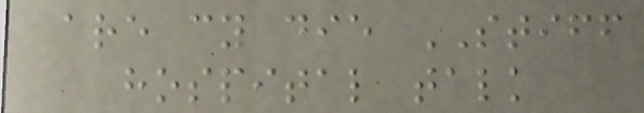are cy die STIFF
hospital talk
